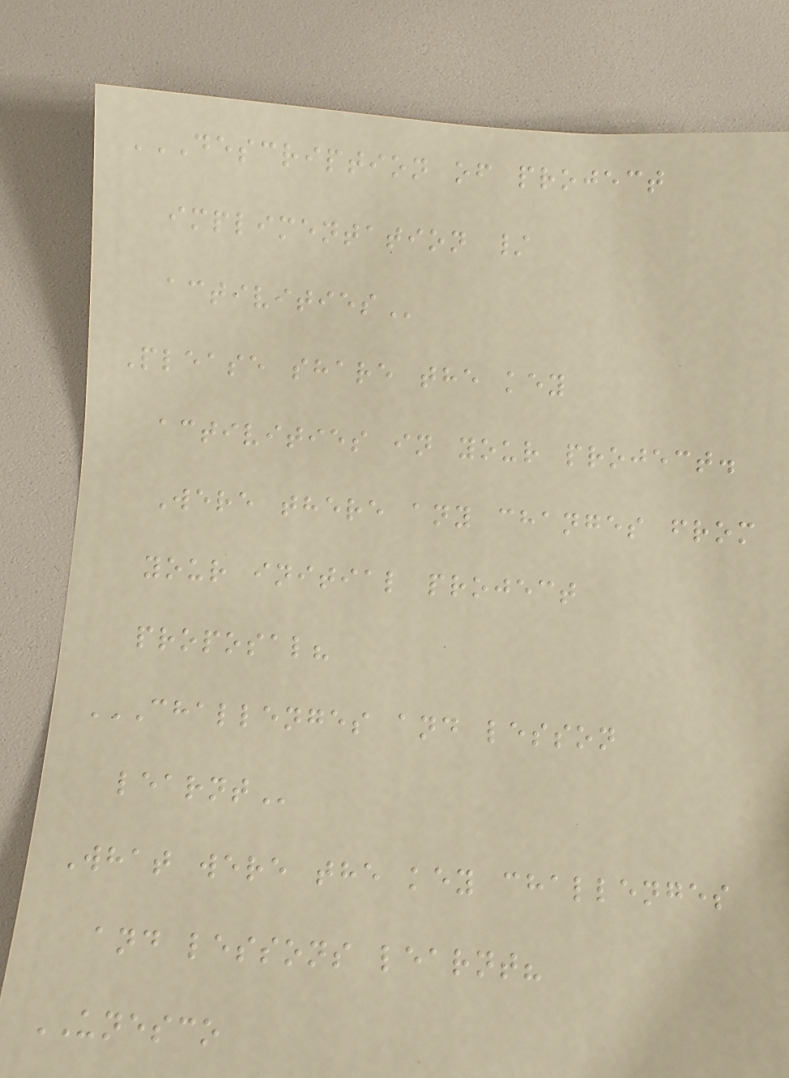DESCRIPTION OF PROJECT
IMPLIMENTATION /
ACTIVITIES
Please share the key
activities in your project.
Were there any changes from
your initial project
proposal?
CHALLENGES AND LESSON
LEARNT
What were the key challenges
and lessons learnt?
UNESCO
